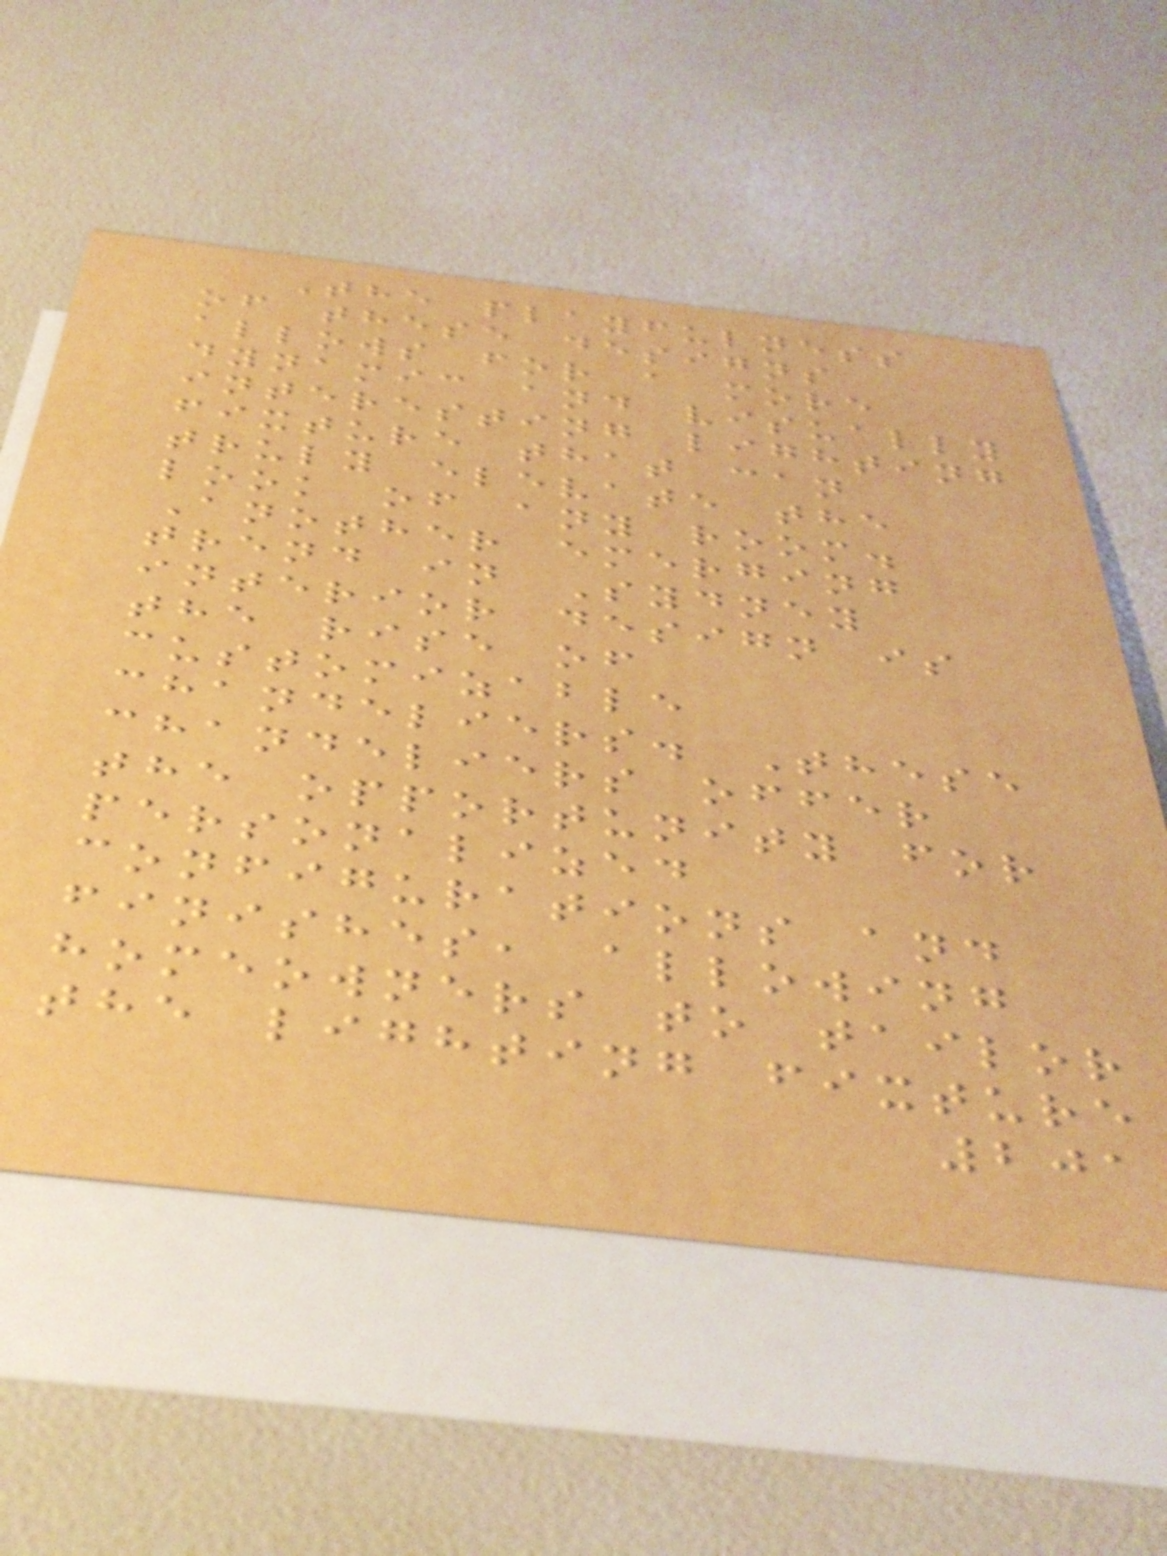The playfulness
of these designs
allows for a more
dynamic and visually
interesting lighting
fixture that can
truly elevate the
look of any room.
Another emerging
trend in Sydney
interior design is
the rise of
customizable
chandeliers. These
chandeliers offer
the opportunity for
personalized
configurations and
finishes, allowing
homeowners to tailor
the lighting fixture
201
